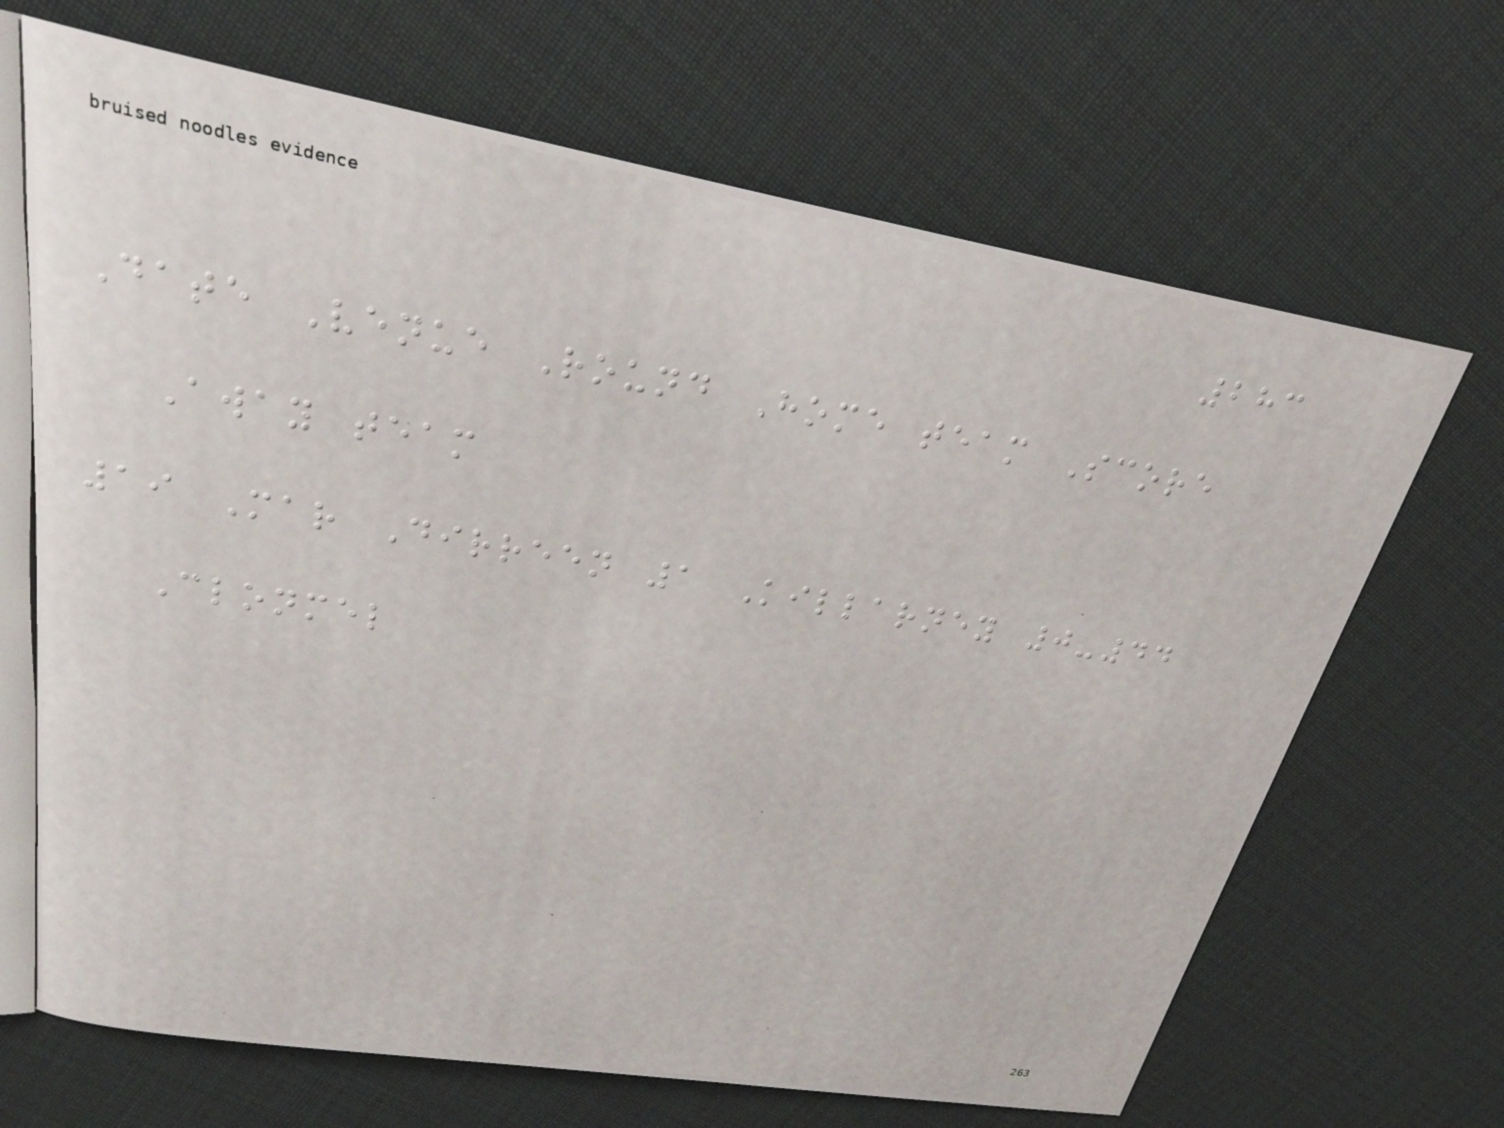283
Date Venue Round Home team Score
Away team
19 Mar Dirreen 1 Killarney 0-44
Clonmel
